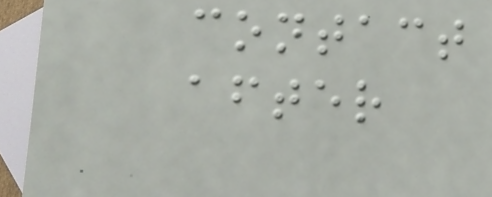contact
after
